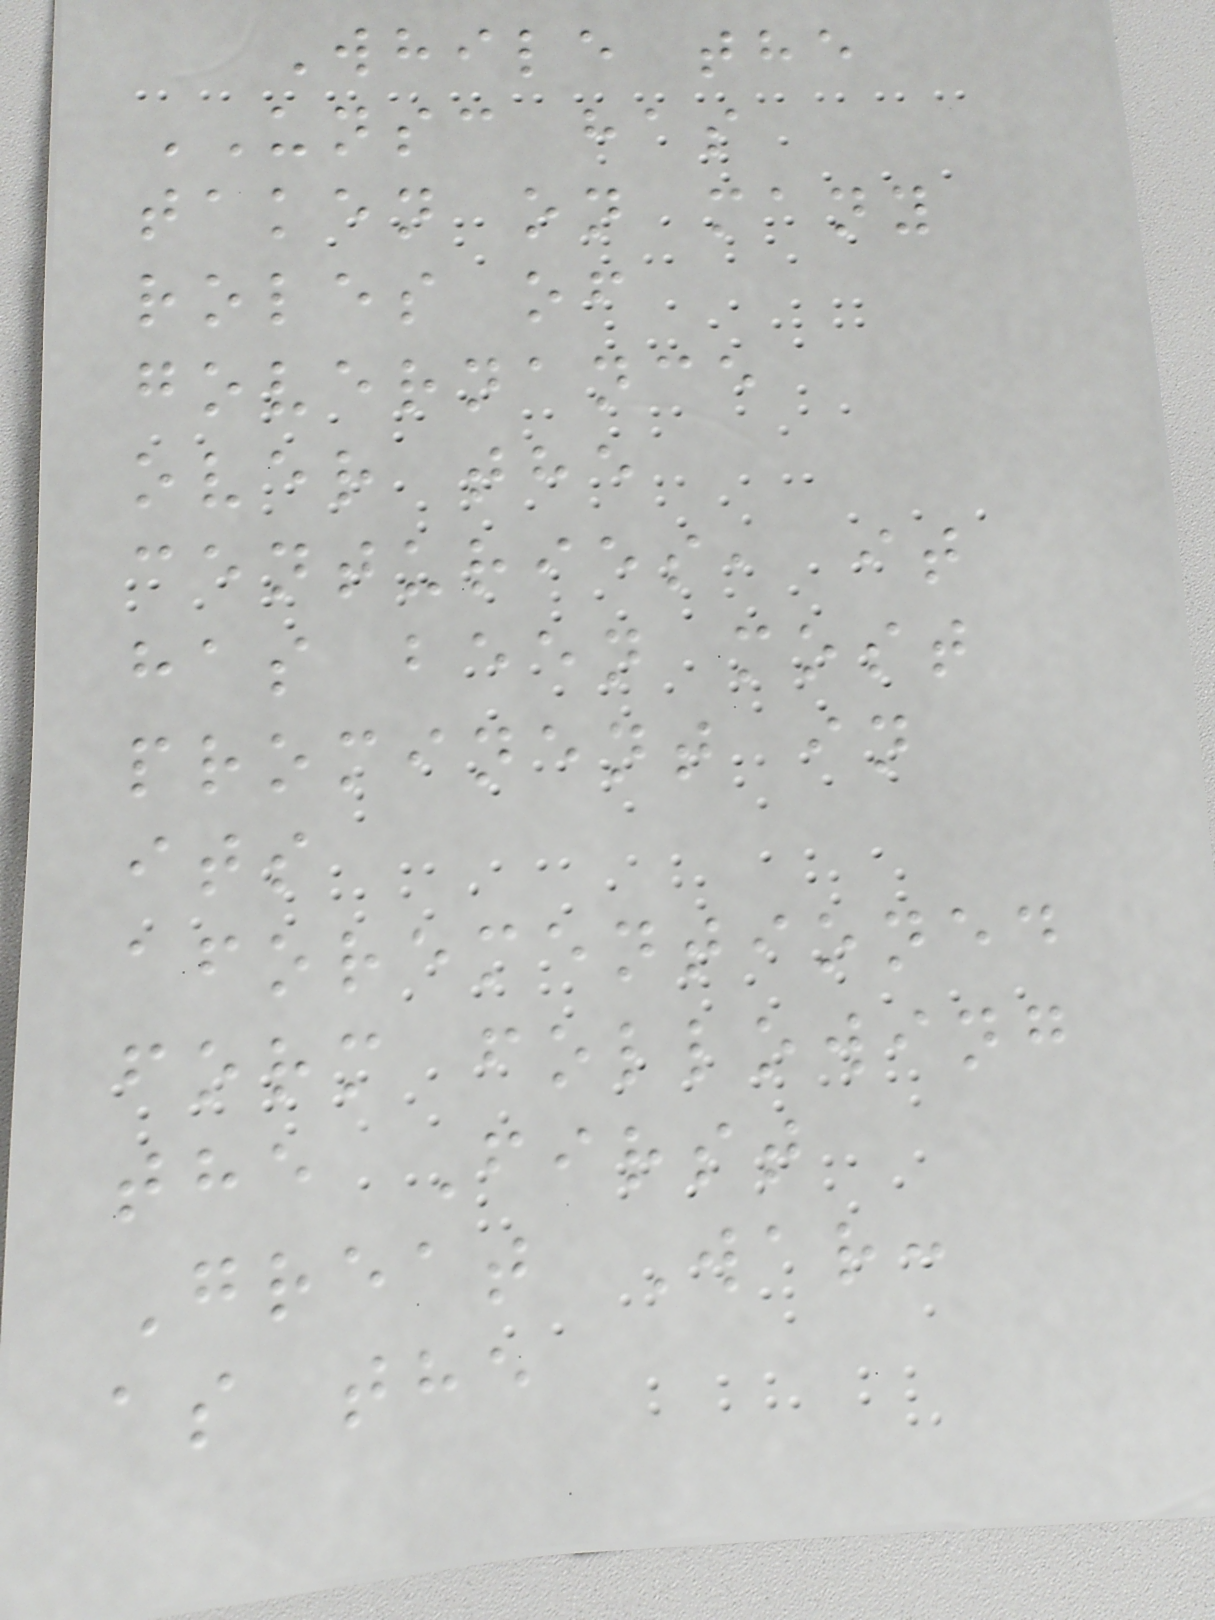While the
UNSC has
taken on many
roles of
governance
over the
centuries, it
has been most
prominent in
its
aforementioned
form following
the First
Great War:
as the
